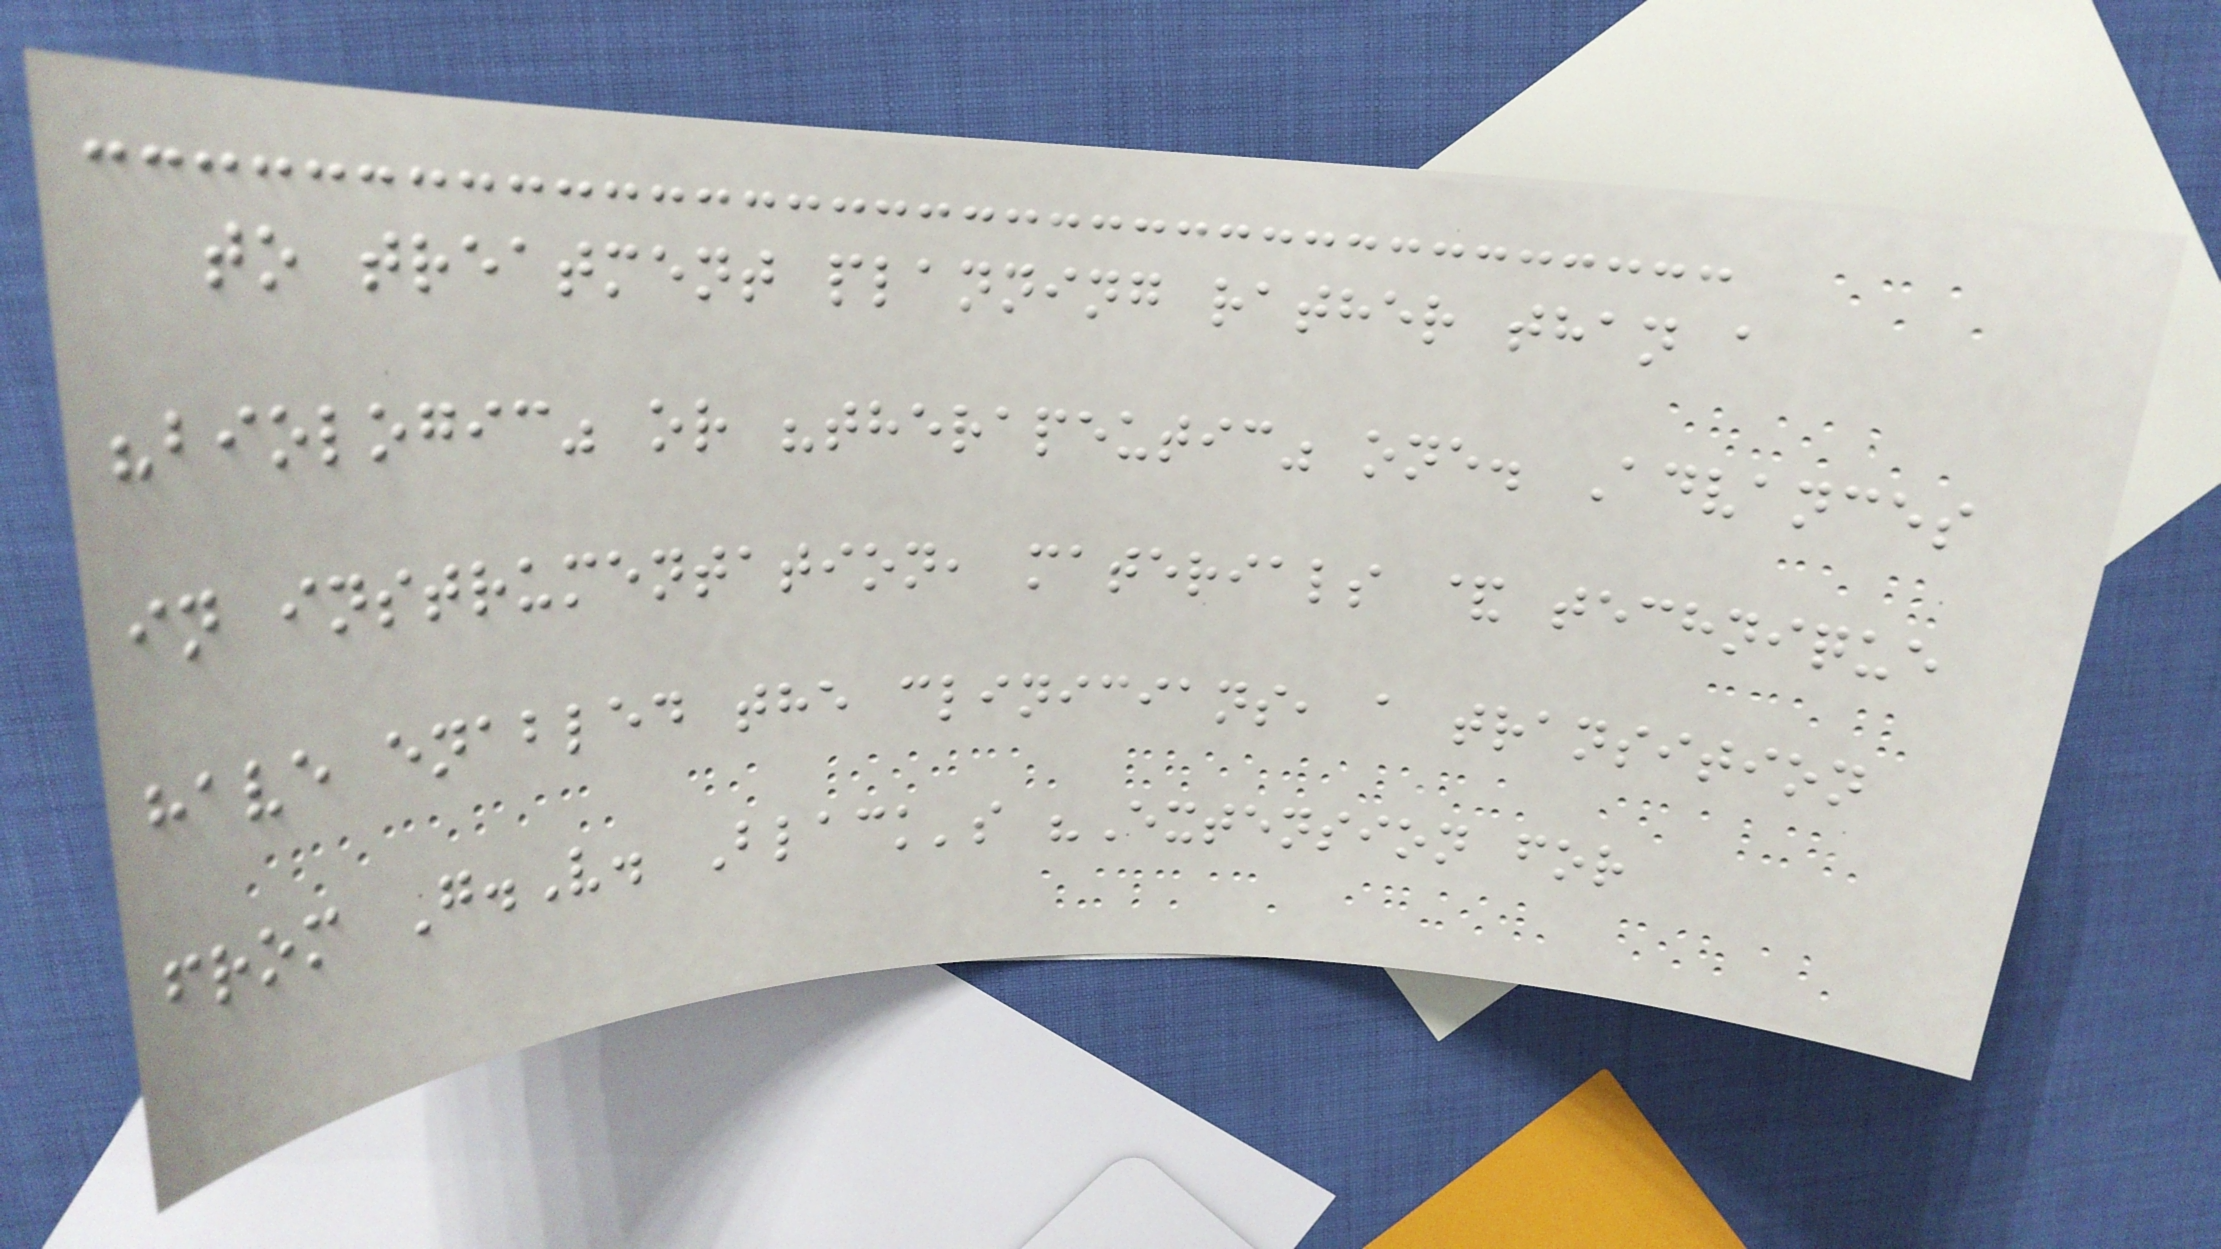to treatment planning rather than a
"biologic" or "therapeutic" one. Advances
in instrumentation, materials & technique
have enabled the clinicians, a transition
from G.V. Black's "Extension for
